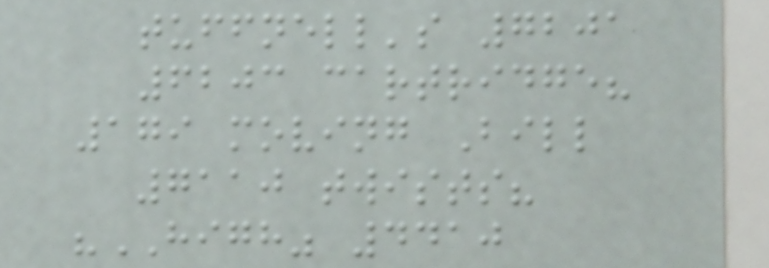tuffnell's 7201
6203 cartridge?
179 moving Bill
7110 twists?
"HIGH" 4410
